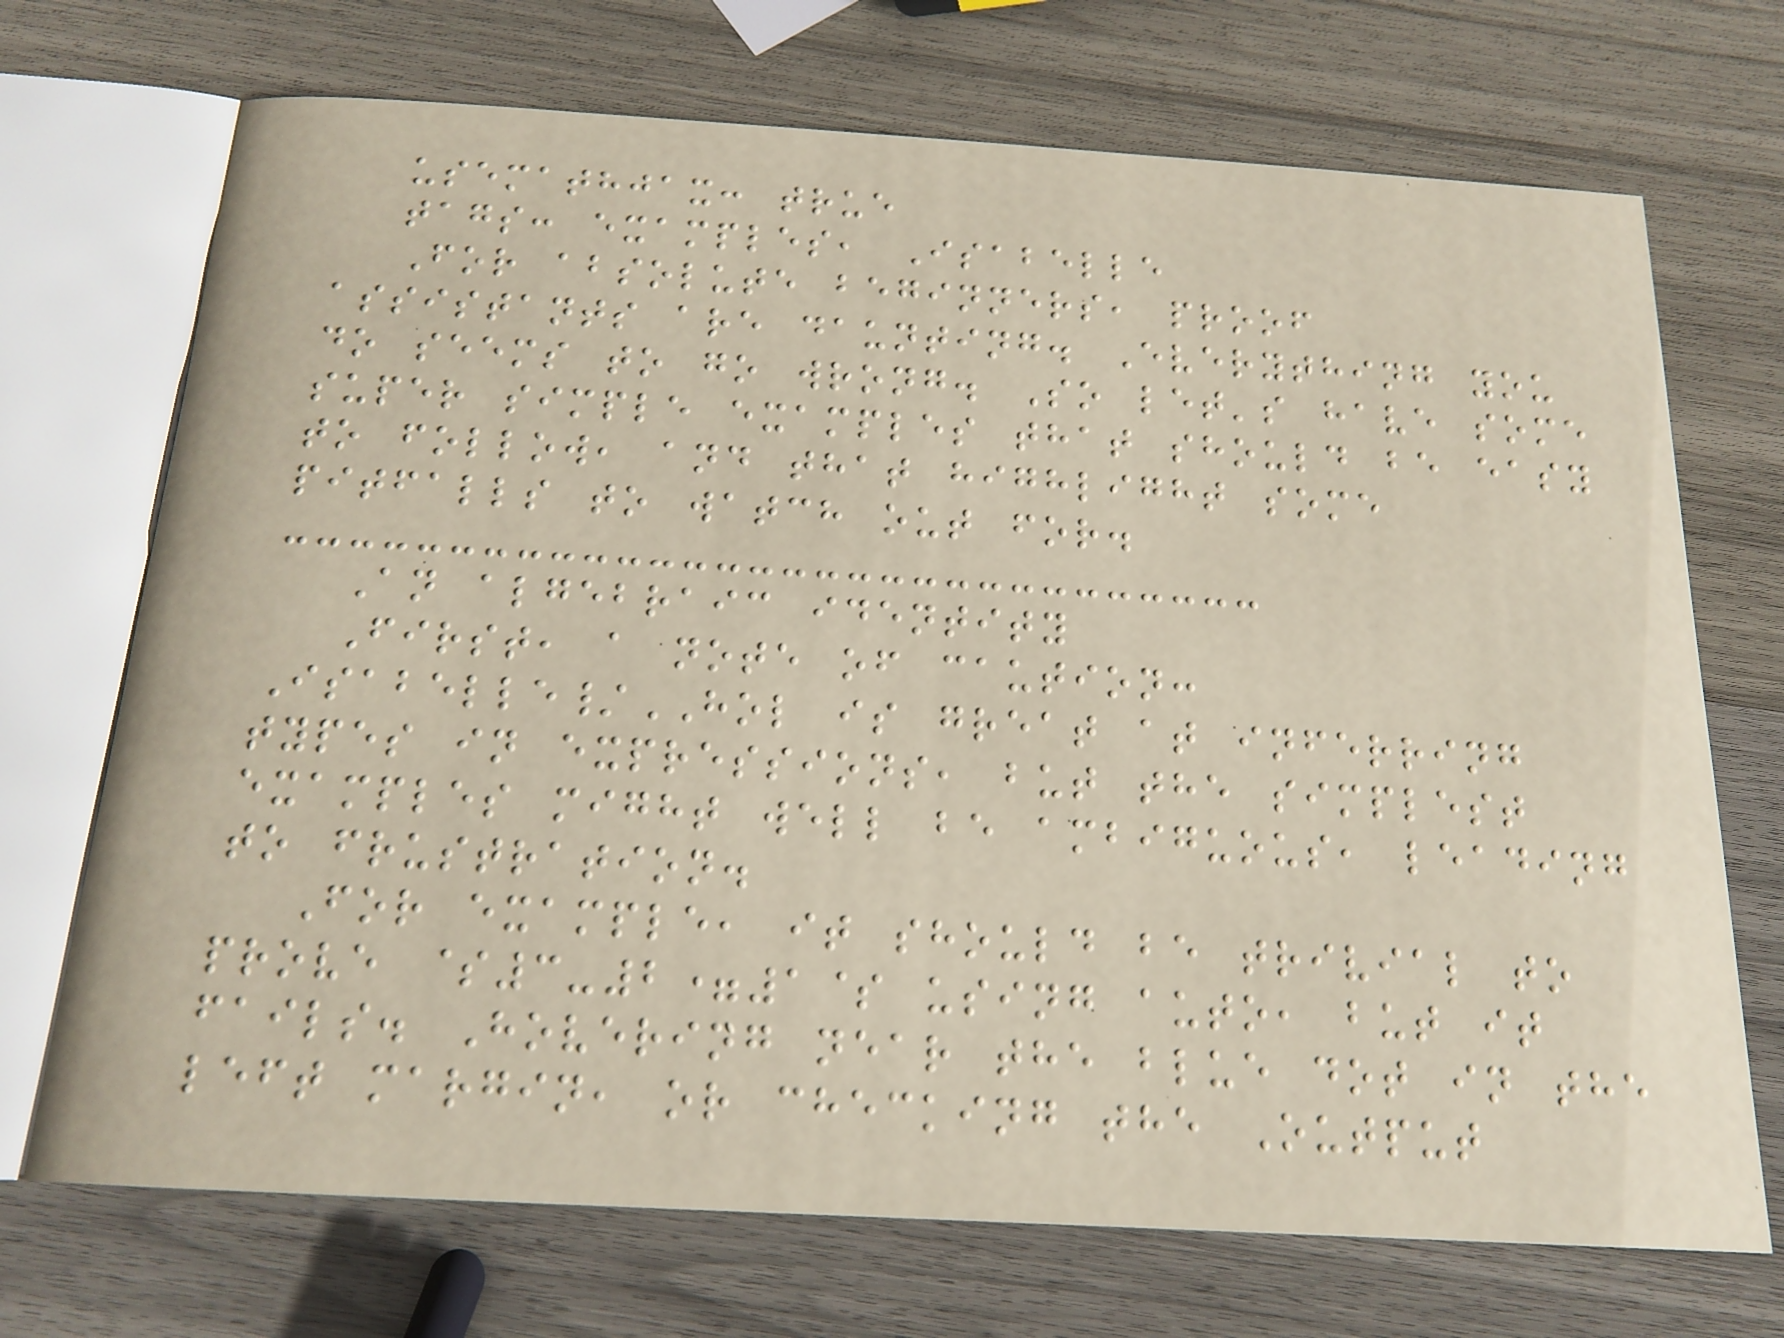usemathjax: true
tags: examples, Isabelle
For absolute beginners, proof
assistants are daunting. Everything you
do seems to go wrong. So let's have some
super simple examples that should be easy
to follow, and that highlight some
pitfalls to watch out for.
An algebraic identity
First, a note of caution:
Isabelle/HOL is great at inferring
types in expressions, but the simplest
examples might well be ambiguous, leading
to frustration.
For example, it should be trivial to
prove $3-2=1$ using auto, but it
fails. Hovering near the blue dot in the
left margin, or checking the Output
